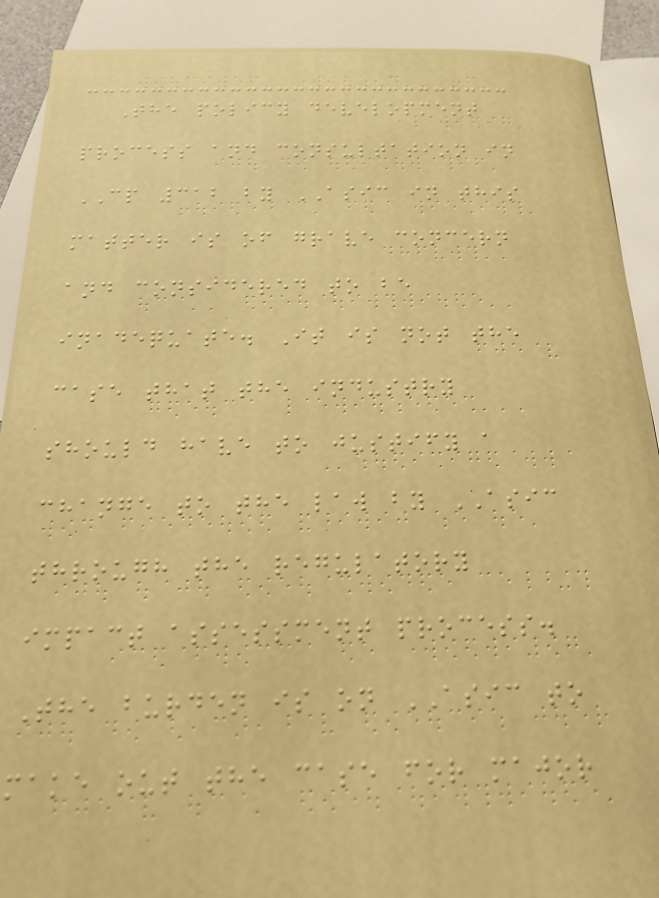The policy development
process and consultation in
CP 312 by ASIC in this
matter is of grave concern
and considered to be
inadequate. It is not the
case that the industry
should have to justify a
change to the law by ASIC
through the regulatory
impact assessment process.
The burden is on ASIC to
make out the case for major
